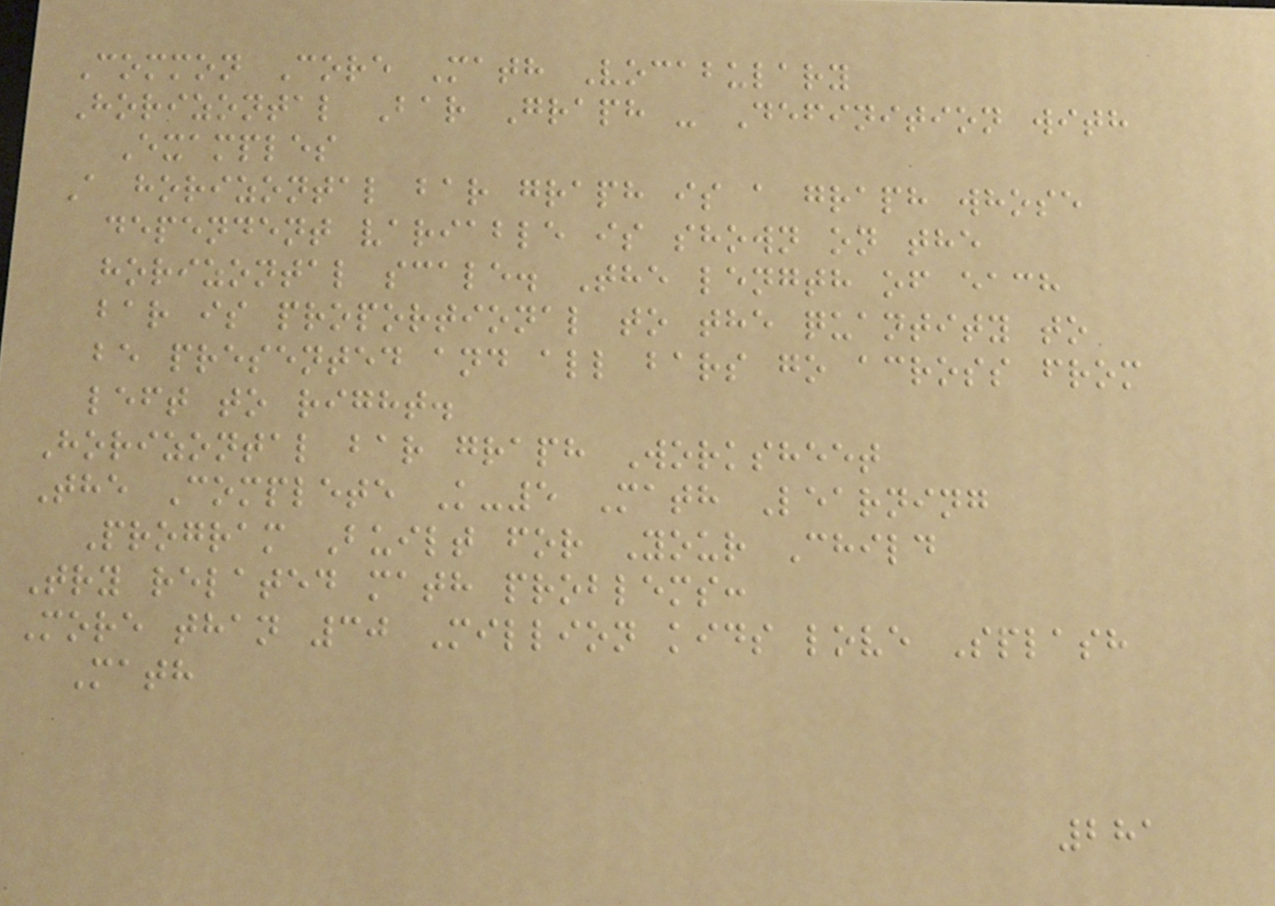Common Core Math Vocabulary
Horizontal Bar Graph - Definition with
Examples
A horizontal bar graph is a graph whose
dependent variable is shown on the
horizontal scale. The length of each
bar is proportional to the quantity to
be presented and all bars go across from
left to right.
Horizontal bar graph Worksheet
The Complete K-5 Math Learning
Program Built for Your Child
Try related math problems:
More than 30 Million kids love Splash
Math
281
